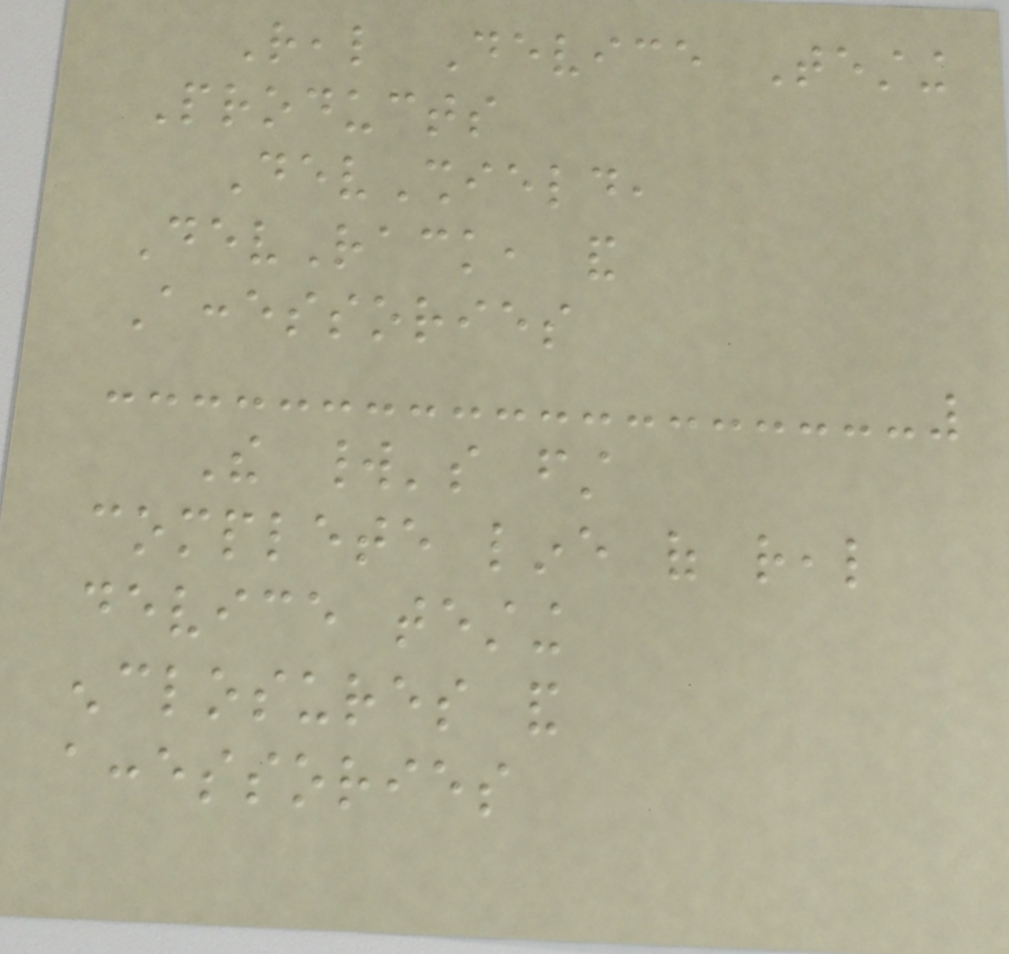Real Device Testing
Products
DevShield,
DevRack, and
Accessories
The world's first
complete line of real
device testing
enclosures and
accessories
